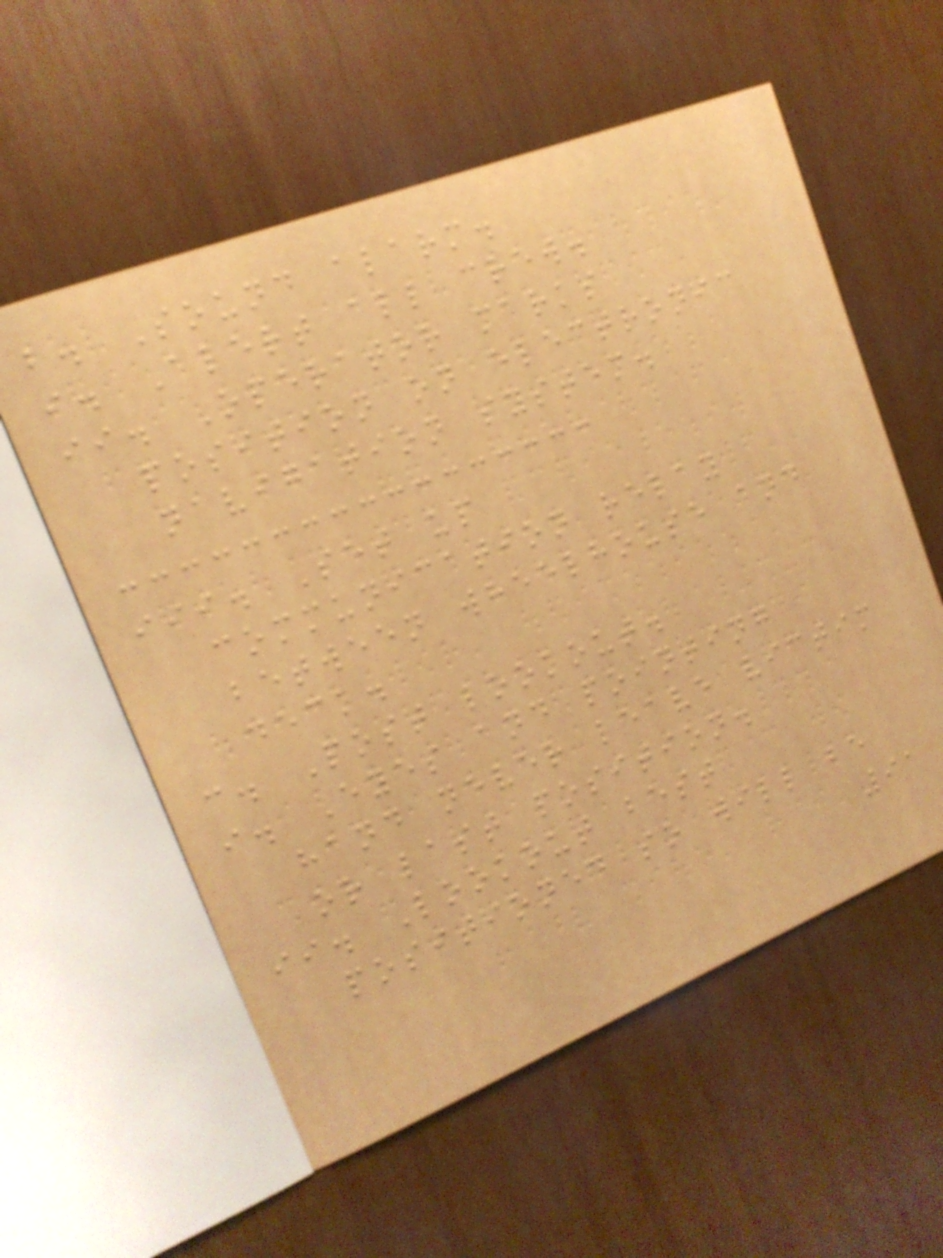b. Sound alarm.
i. Alert all crew.
ii. Operator marks
position on electronic
navigation system.
iii. Set up
communication relay
between wheelhouse and
deck.
c. Post lookout.
i. Eyes and pointing
hand never leave victim
or last position.
ii. Lookout best
positioned so will be
91
